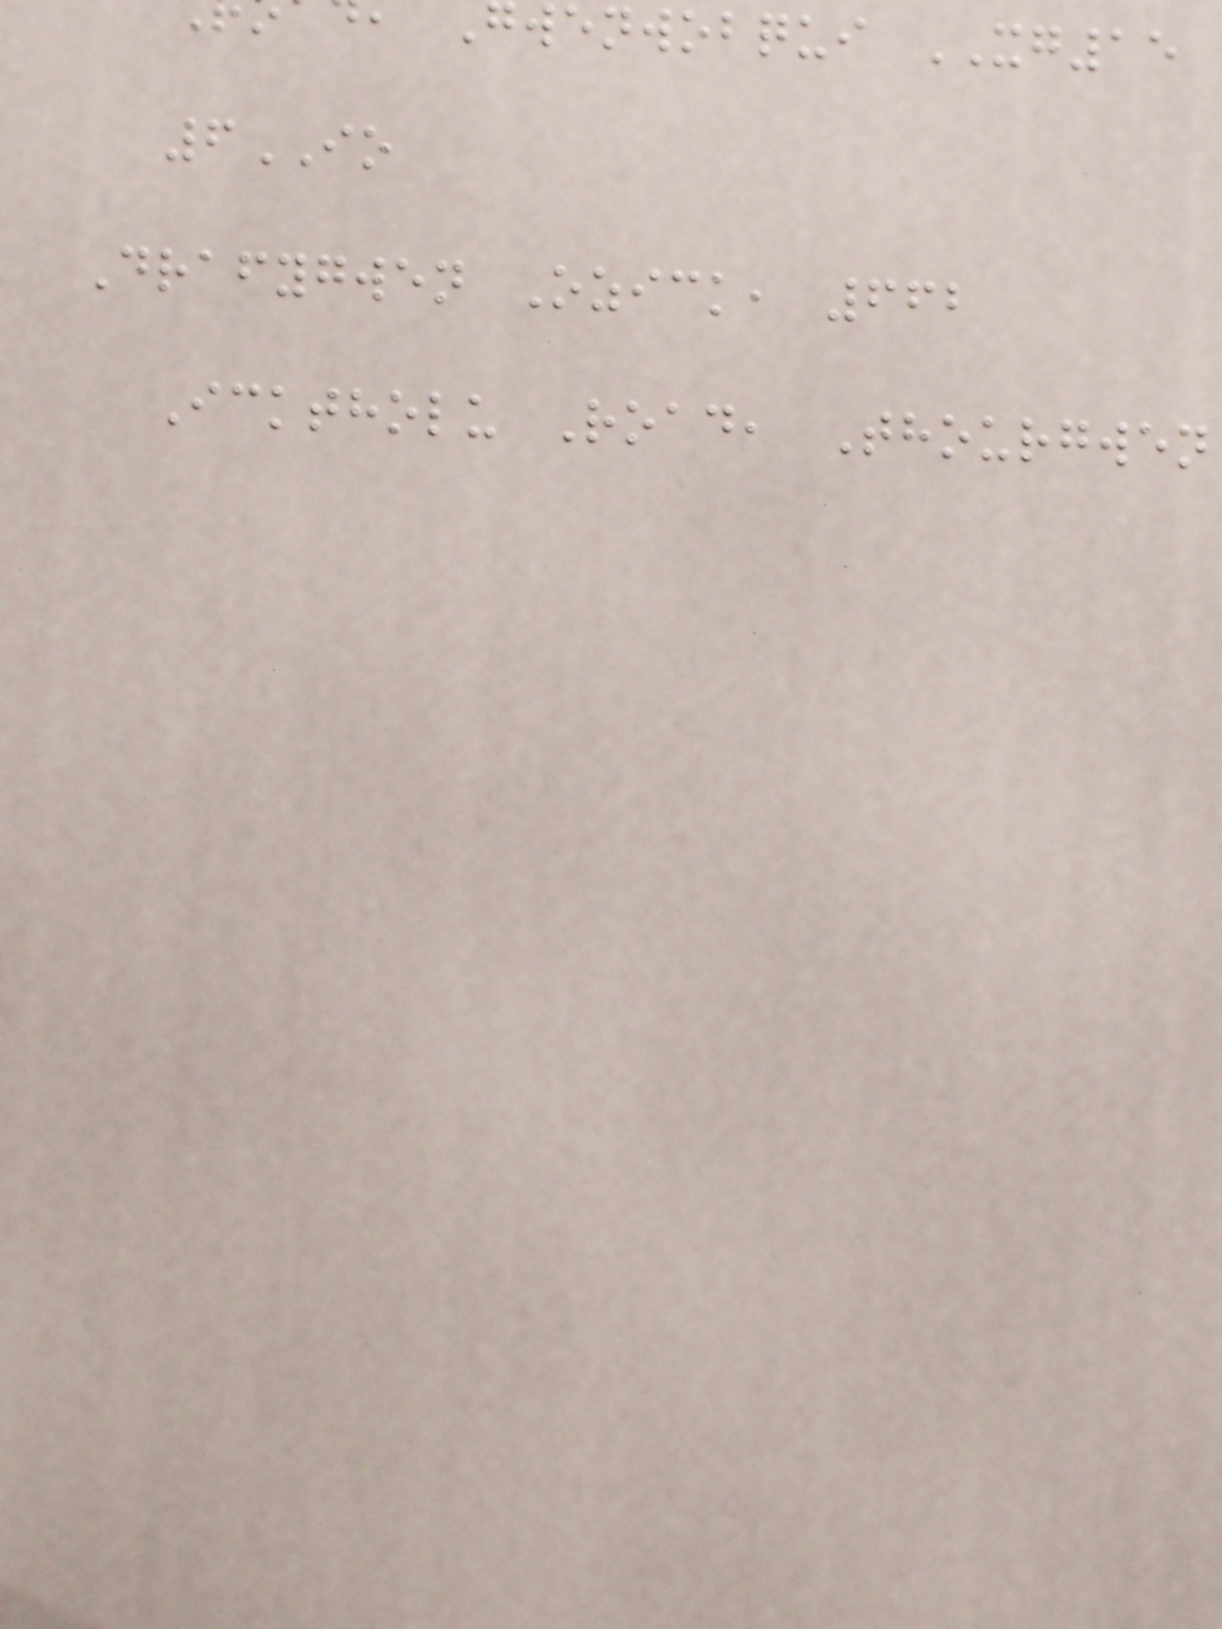wenwobqui XG15
6IO
Drafygwen Ozick, 662
Icktholu Road, Thourgwen
